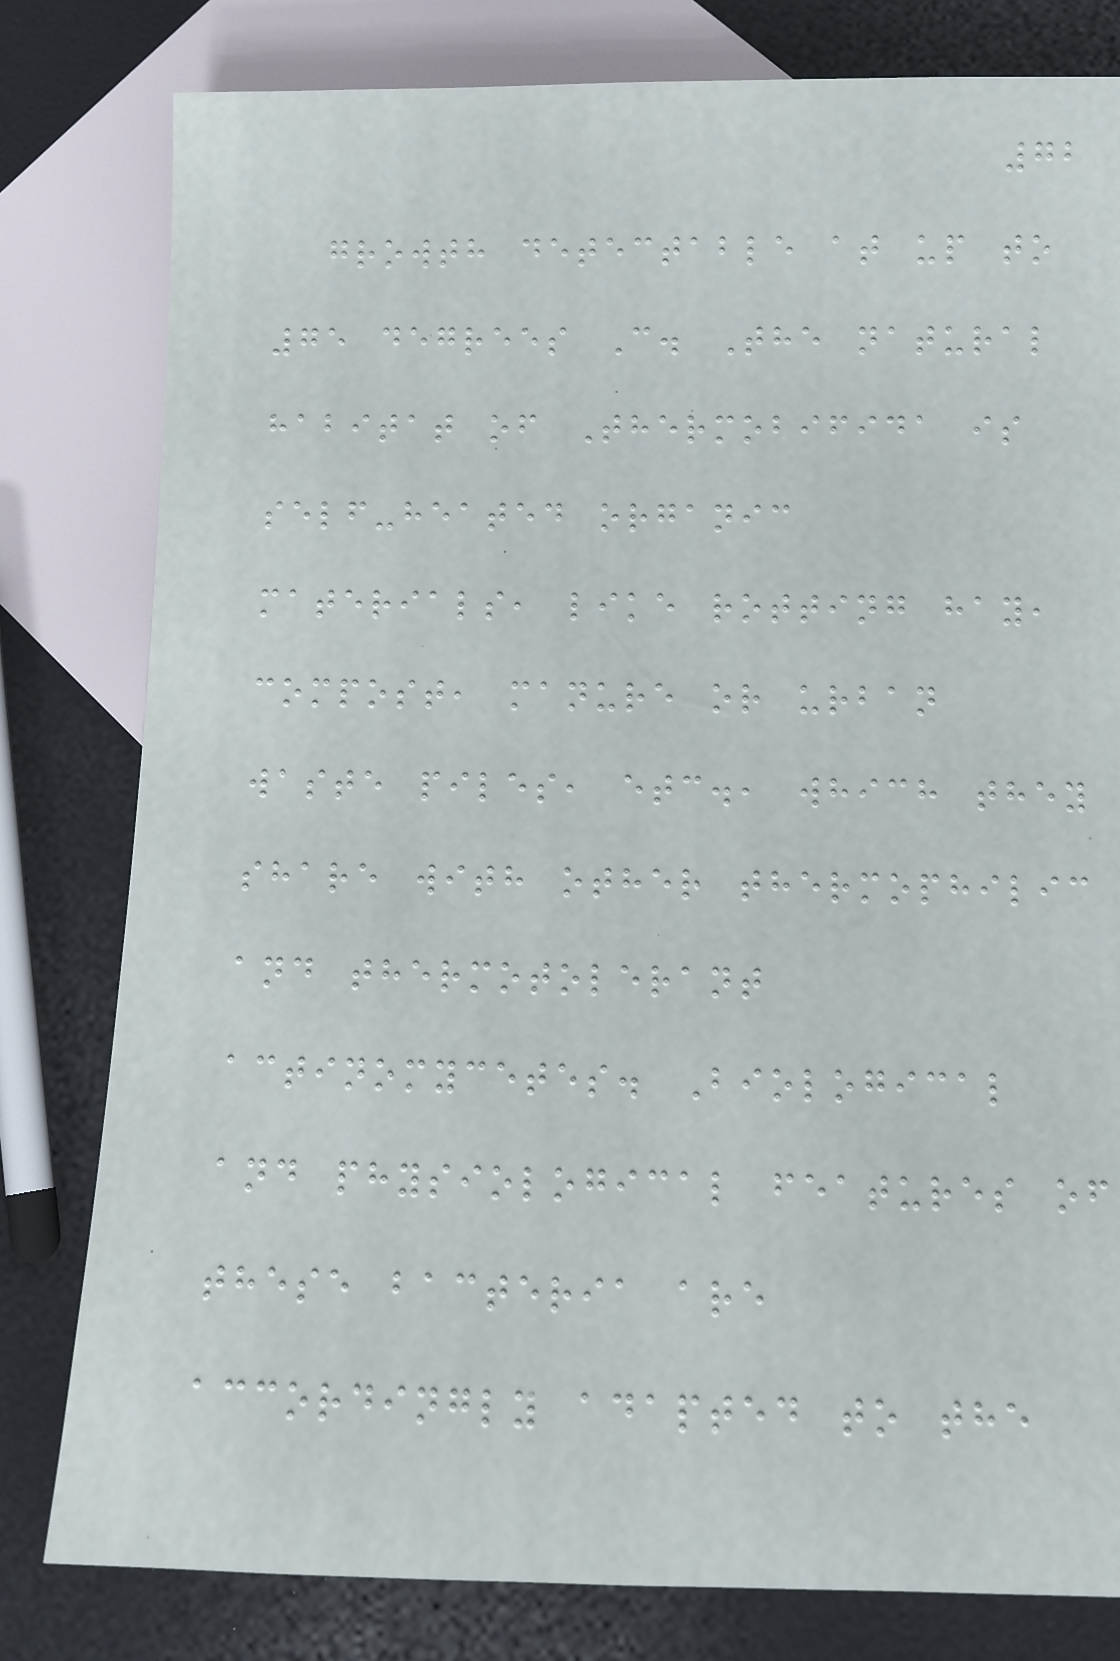72
growth detectable at up to
75 degrees C. The natural
habitat of Thermobifida is
self-heated organic
materials, like rotting hay,
compost, manure or urban
waste piles, etc., which they
share with other thermophilic
and thermotolerant
actinomycetes. Biological
and physiological features of
these bacteria are
accordingly adapted to the
